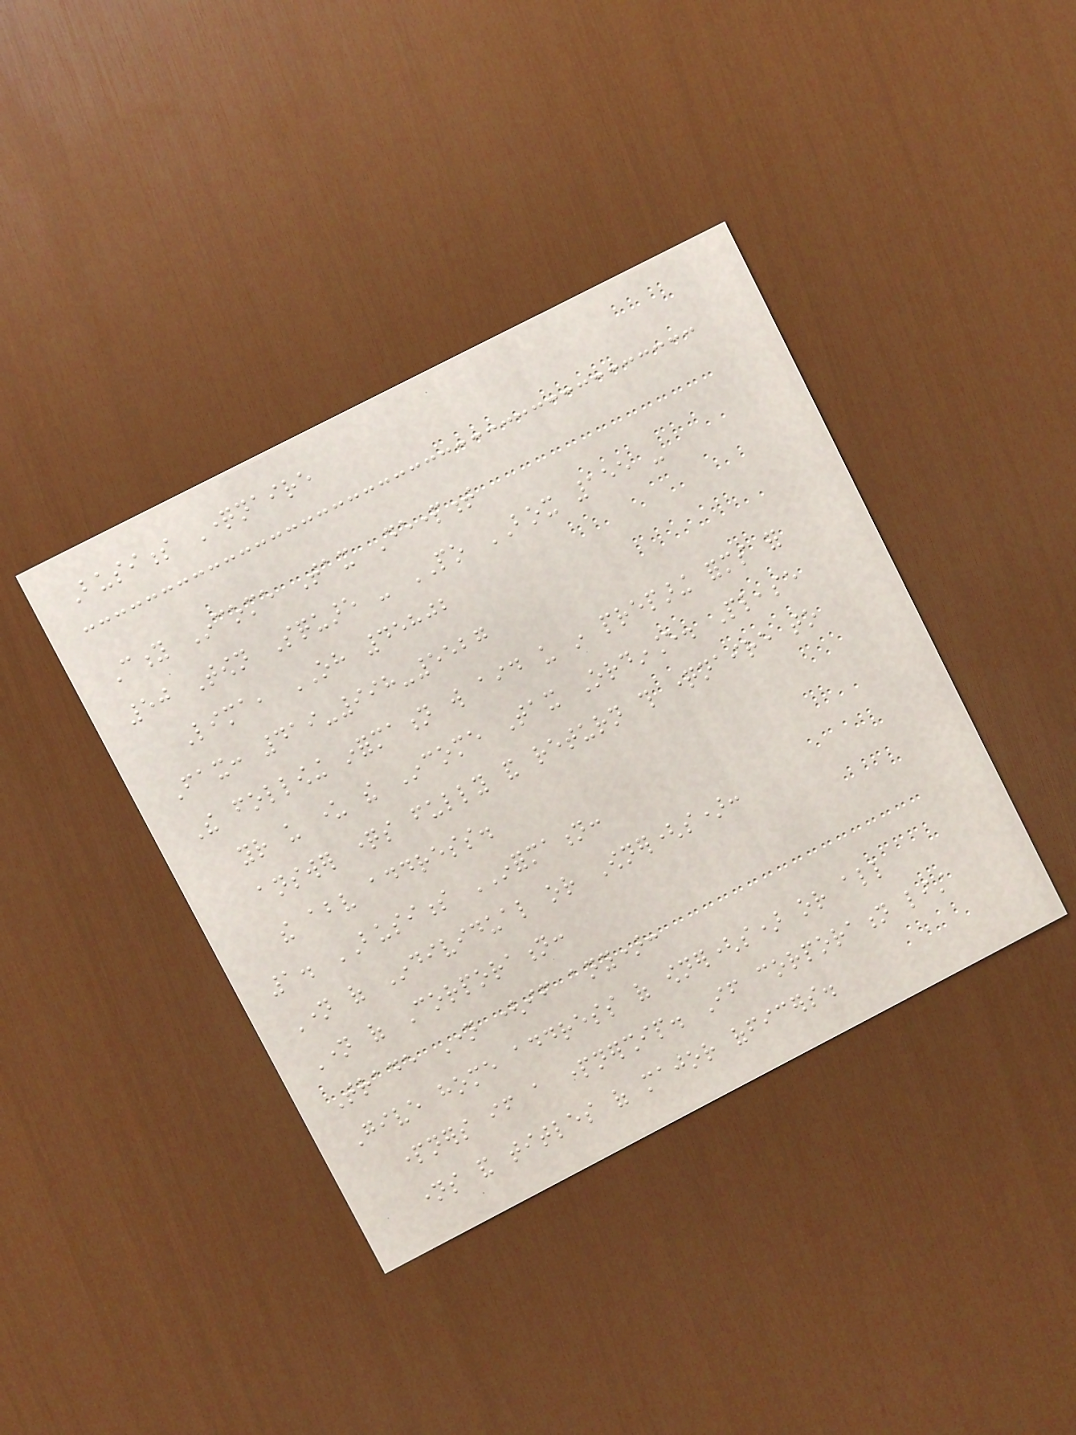Business Questionnaire
City Income Tax Department
50 Town Square - PO BOX 155 -
Lima, OH 45802
Fax: 419-998-5527
The following information will aid us in preparing forms for
your us under the Income Tax Ordinance. Please
answer questions fully and return this questionnaire to
the above address.
1. BUSINESS INFORMATION:
Name of Individual or Owner(s):
Name of Corporation:
Trade Name (if any):
Give home address of owner(s) or all
partners if a partnership. If corporation list
names and titles of major officers.
